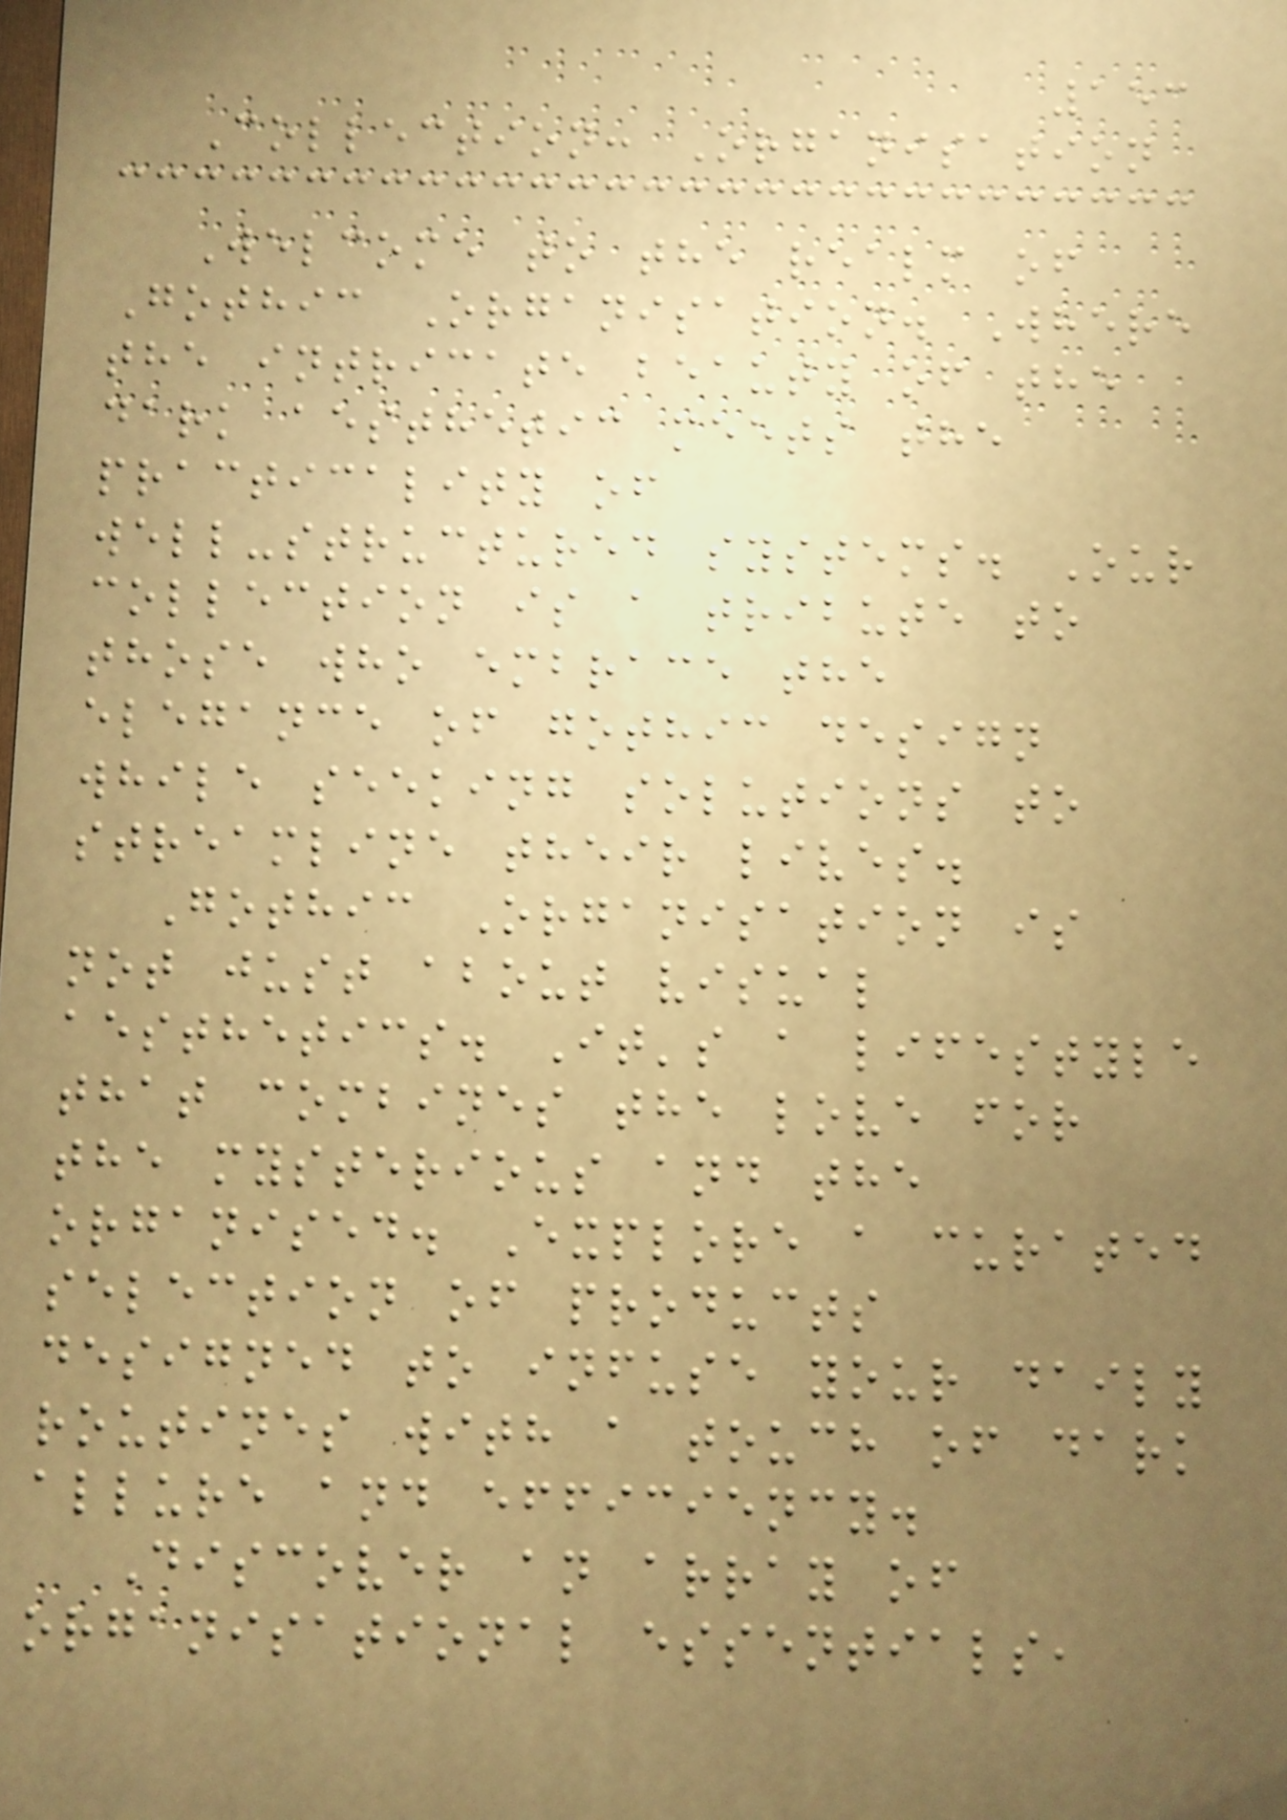153
Collection: Organisation
Welcome to the realm of
Gothic Organisation. Where
the intricate beauty of the
dark aesthetic meets the
practicality of
well-structured systems. Our
collection is a tribute to
those who embrace the
elegance of gothic design
while seeking solutions to
streamline their lives.
Gothic Organisation is
not just about visual
aesthetics. It's a lifestyle
that combines the love for
the mysterious and the
organised. Explore a curated
selection of products
designed to infuse your daily
routines with a touch of dark
allure and efficiency.
Discover an array of
organisational essentials,
